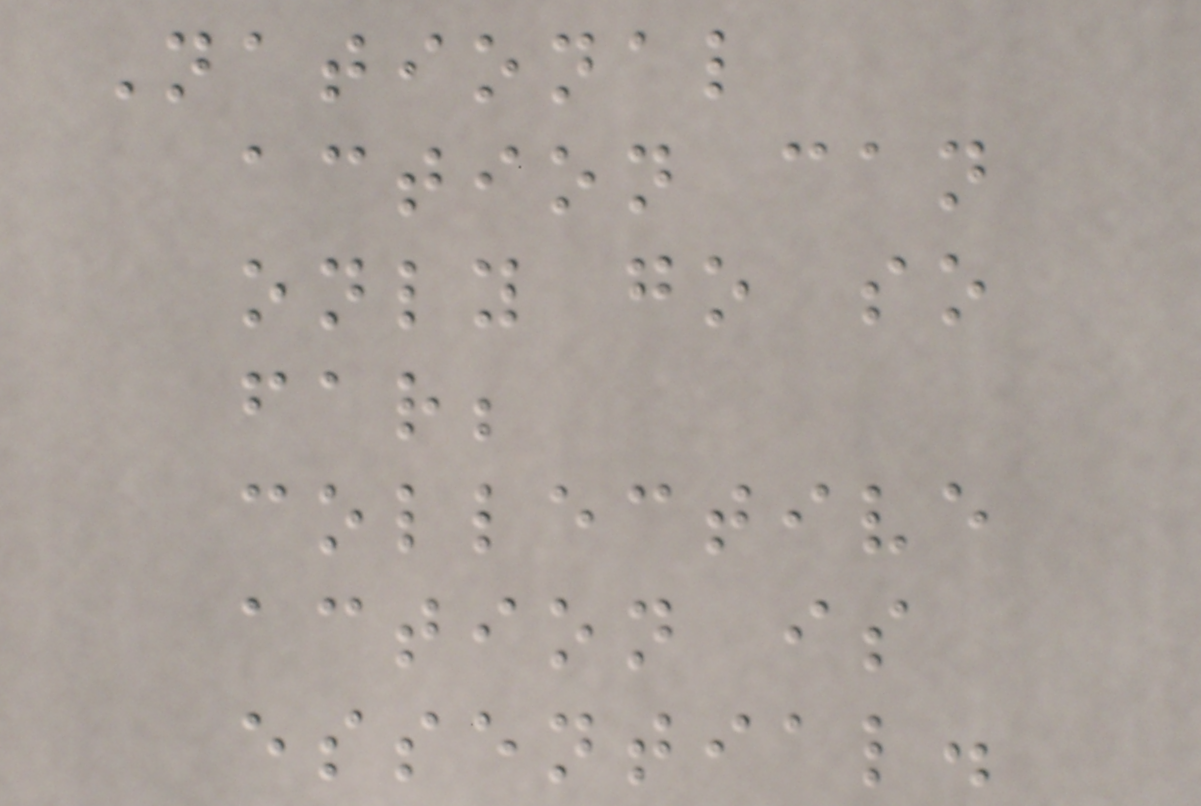National
action can
only go so
far;
collective
action is
essential.
